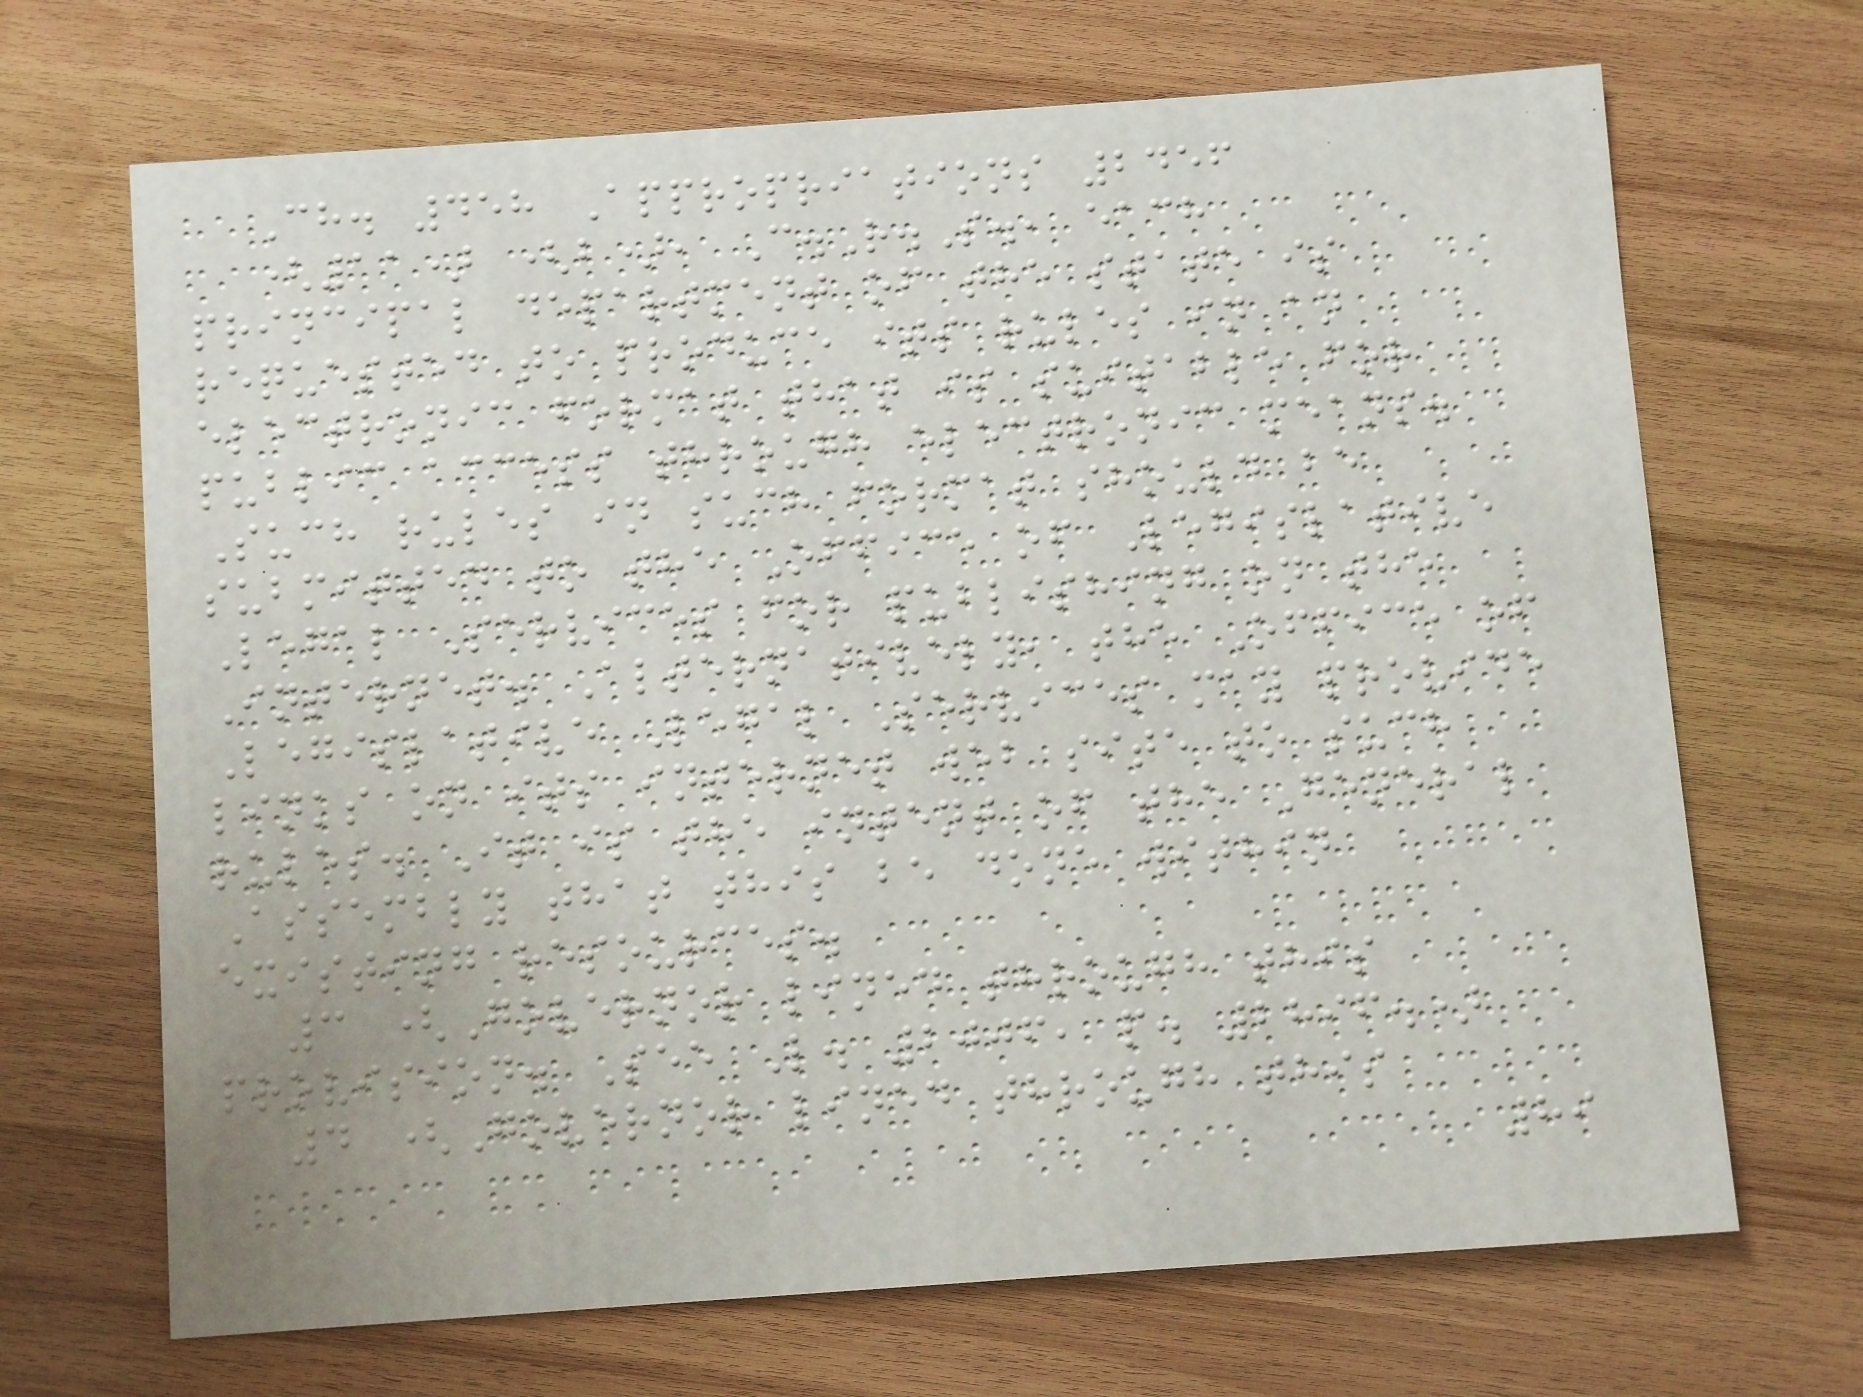Ch. 458 Appropriations 2456
(11) (b), C.R.S., each
principal department of the state is
requested to produce its rules in an
electronic format that is suitable for
public access through electronic means.
Such rules in such format should be
submitted to the Office of Legislative
Legal Services for publishing on the
Internet. Alternatively, the Office of
Legislative Legal Services may provide
links on its internet web site to such
rules. It is the intent of the General
Assembly that this be done within
existing resources.
3 (Governor lined through this
provision. See L. 2006, p. 2896.)
4 (Governor lined through this
89
